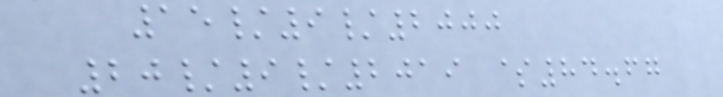15/9/2000
20/9/2019 $84.67
